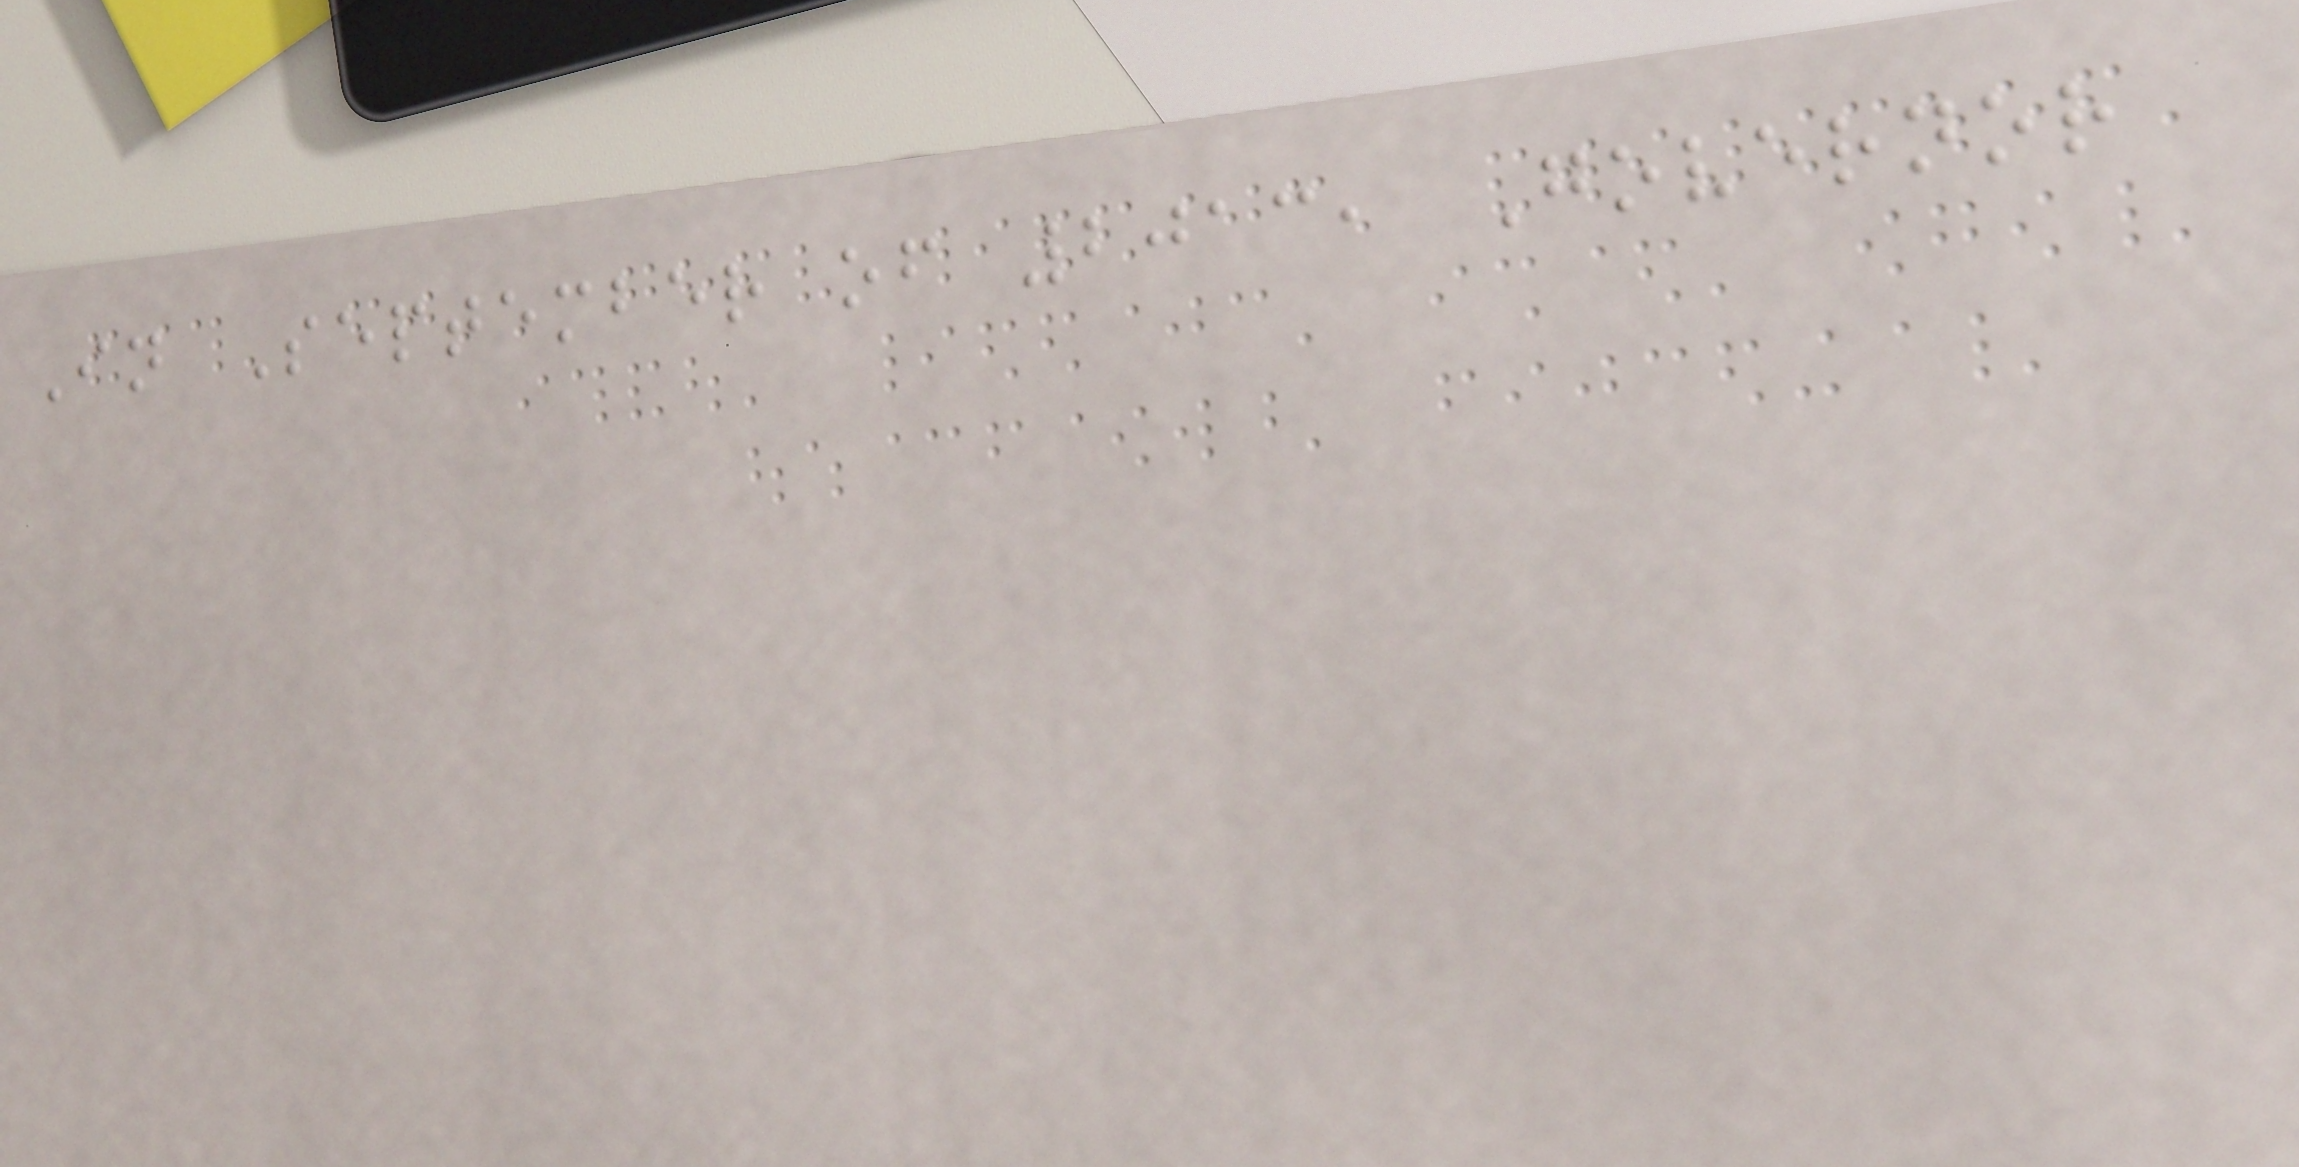In September of 2013, Governor
